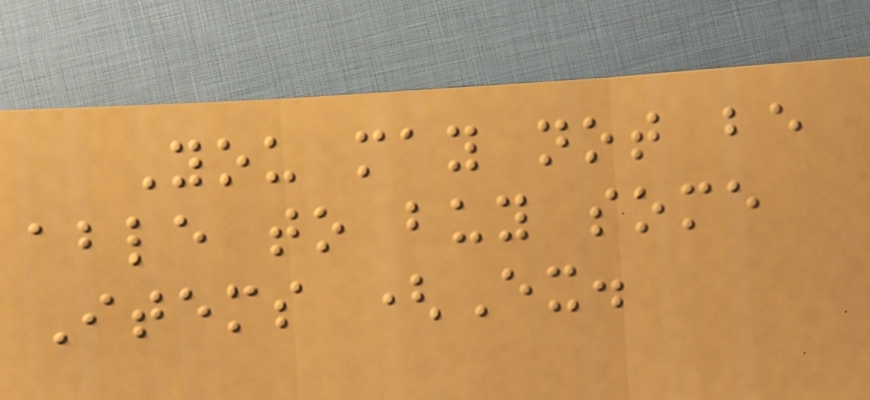You may not be
able to buy some
Items (Ex.
